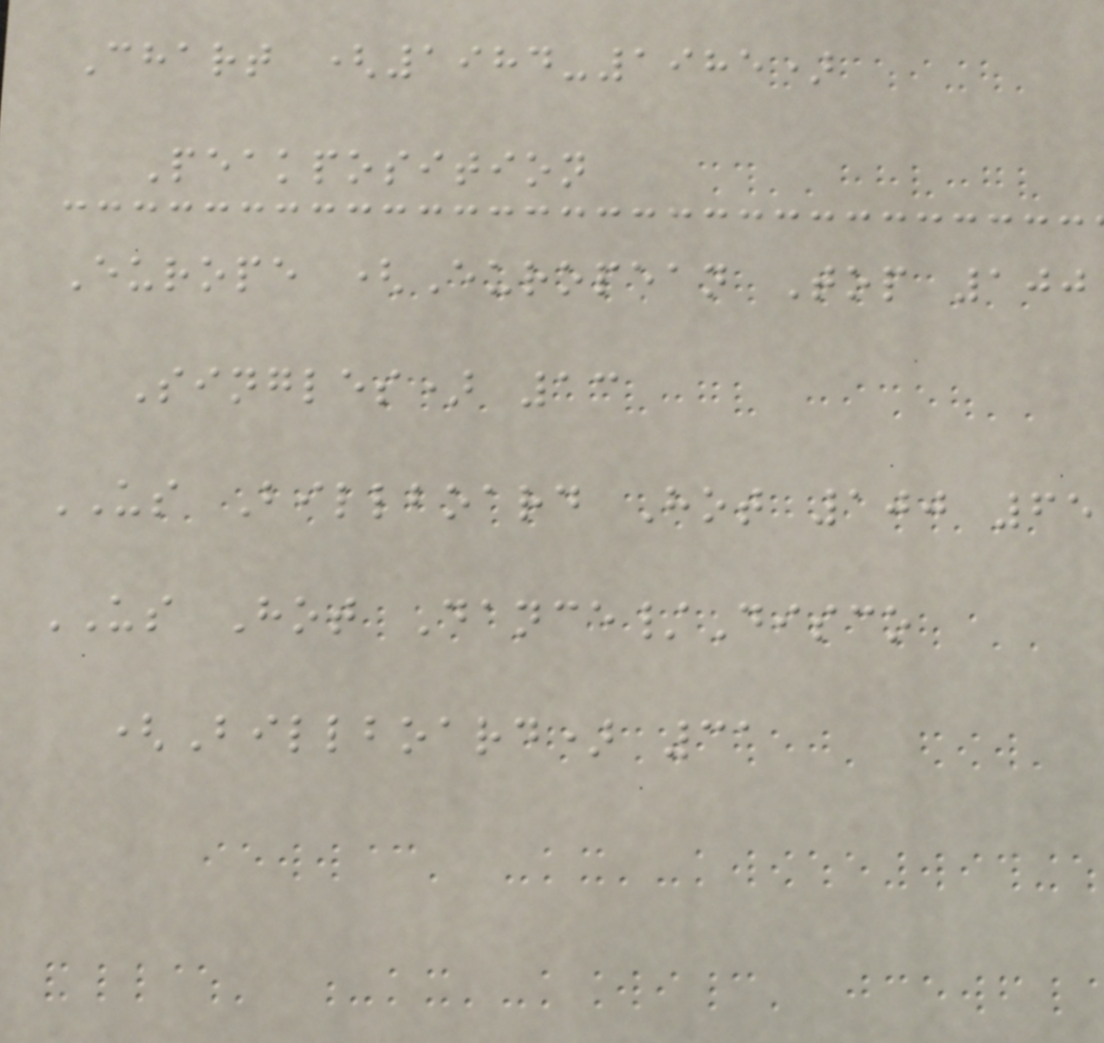Chart (1984-1985)
Peakposition
Europe (European Top 100
Singles) 13
US Billboard Hot 100 65
US Hot Dance/Disco
(Billboard) 31
